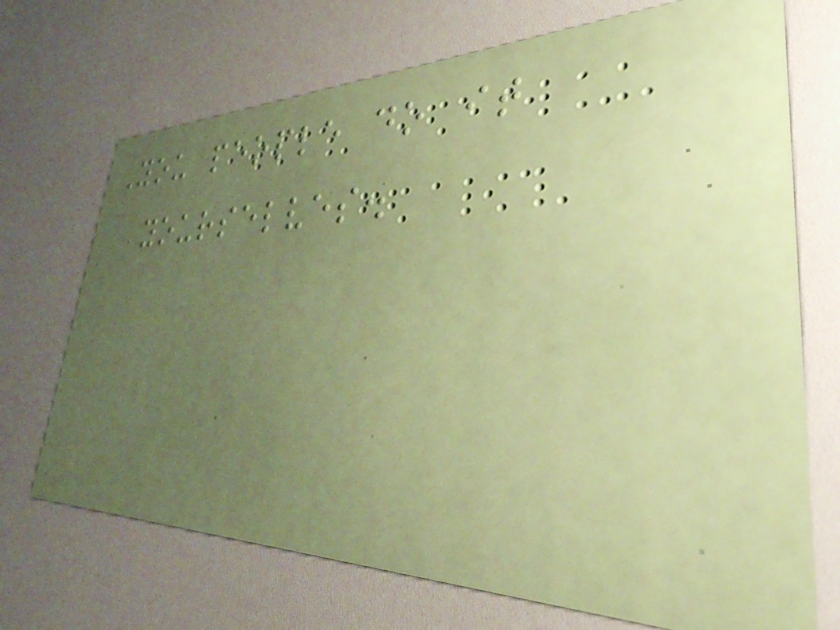You people do it
yourselves.
